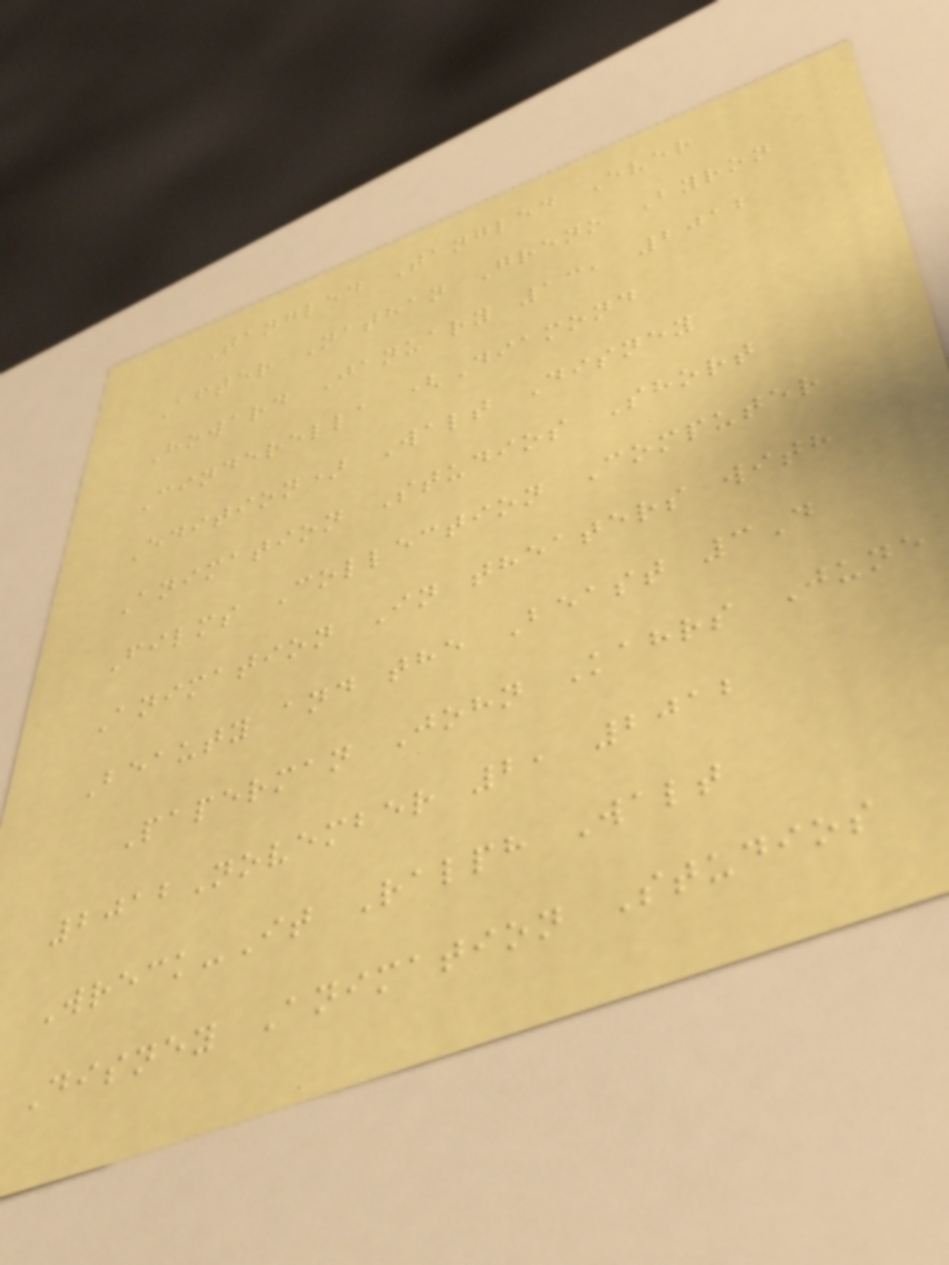Tangled Tangled Ever
After Nathan Greno Byron
Howard January 13, 2012
Cinderella (Diamond
Edition) Walt Disney
Animation Studios Short
Films Collection Computer
Animation In theaters with
Beauty and the Beast 3D
Paperman John Kahrs June
2012November 2, 2012
Wreck-It Ralph Walt
Disney Animation Studios
